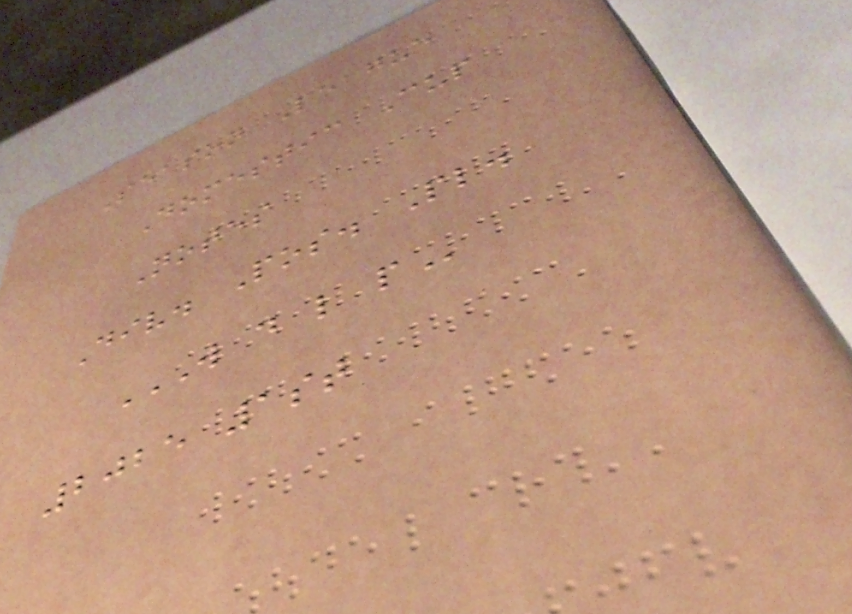Season League
Domestic Cup
Notes
Div. Pos. Pl.
W D L P
2025 1st
